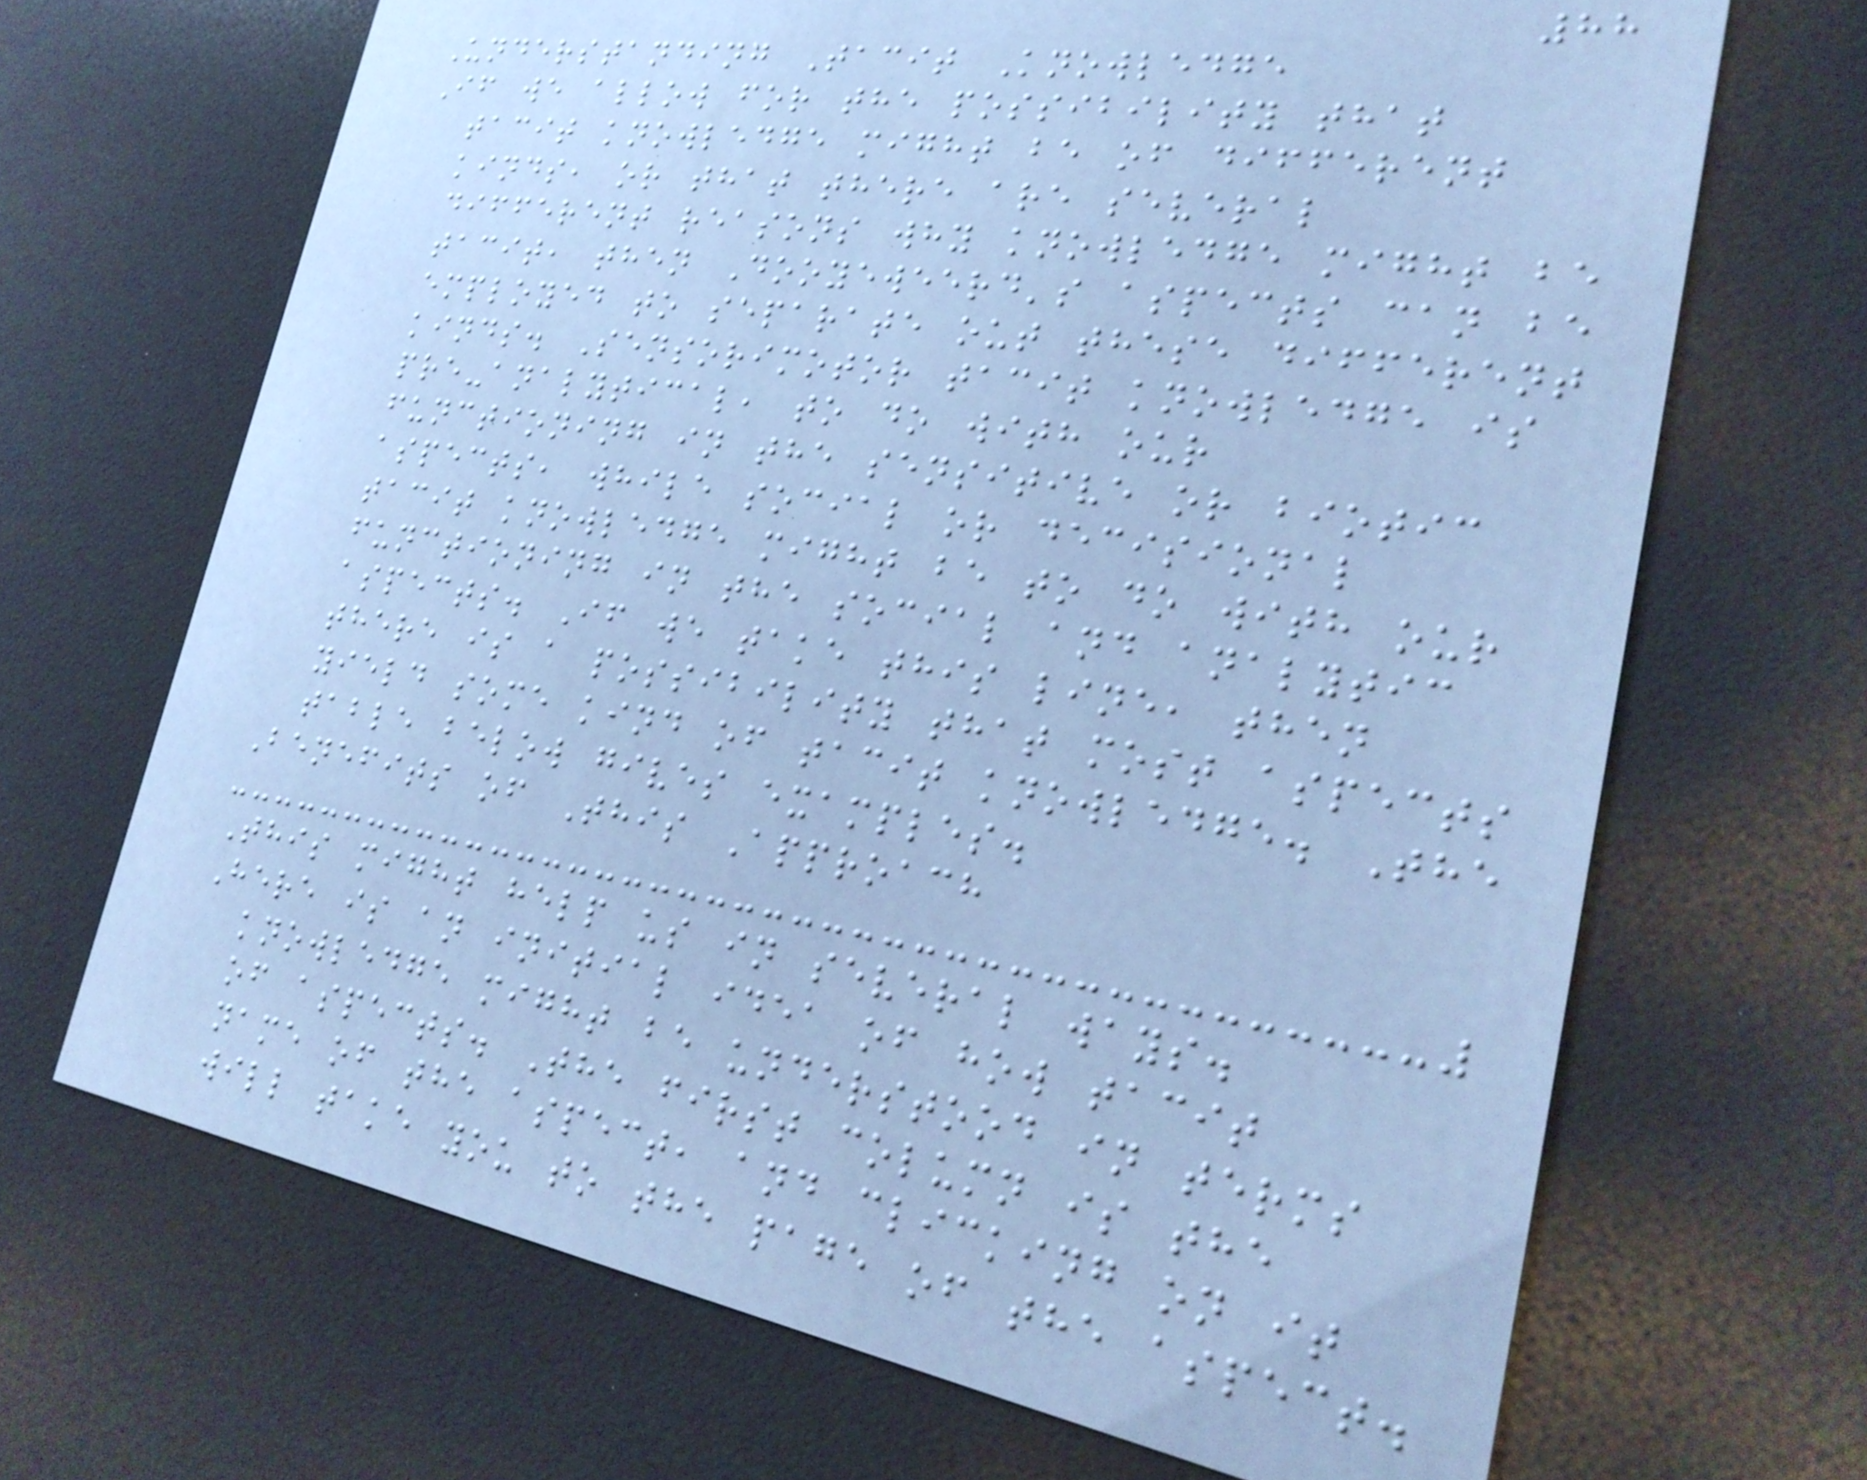88
Understanding Tacit Knowledge
If we allow for the possibility that
tacit knowledge might be of different
kinds, or that there are several
different reasons why knowledge might be
tacit, then Dooyeweerd's aspects can be
employed to separate out these different
kinds. Sensorimotor tacit knowledge is
pre-analytical, to do with our
functioning in the sensitive or biotic
aspects, while social or decisional
tacit knowledge might be to do with our
functioning in the social and analytic
aspects. If we take this line, then
there is a possibility that most aspects
yield some kind of tacit knowledge. The
table below gives examples.
Benefits of This Approach
This might help us in several ways.
Here is an initial idea of how tacit
knowledge might be understood in terms
of aspects. The first column is the
name of the aspect, and clicking on it
will take you to the page of the aspect.
